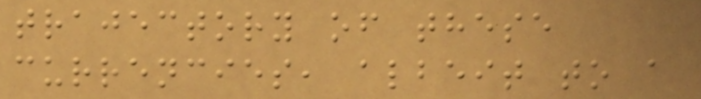trajectory of these
currencies, albeit to a
